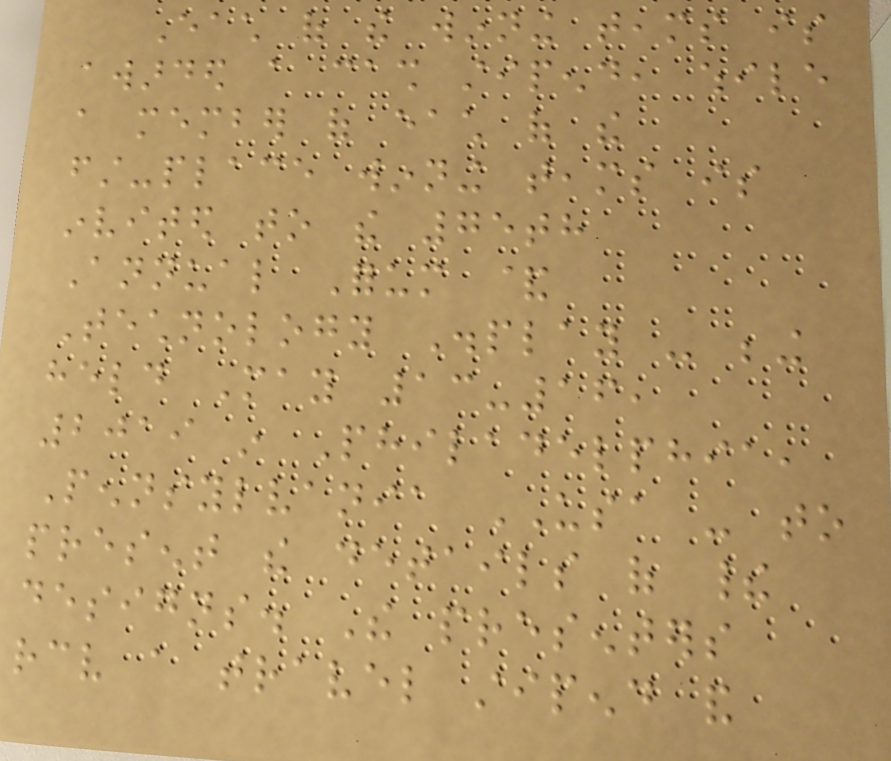Each of the winning teams is
awarded a cash stipend, while
a member of each of the
first-place winning teams is
invited to the 75th
Annual Forum &
Technology Display - being
held May 13-16,
2019 in Philadelphia,
Pennsylvania USA - to
present the details of their
designs. The presenters
receive a travel stipend and
